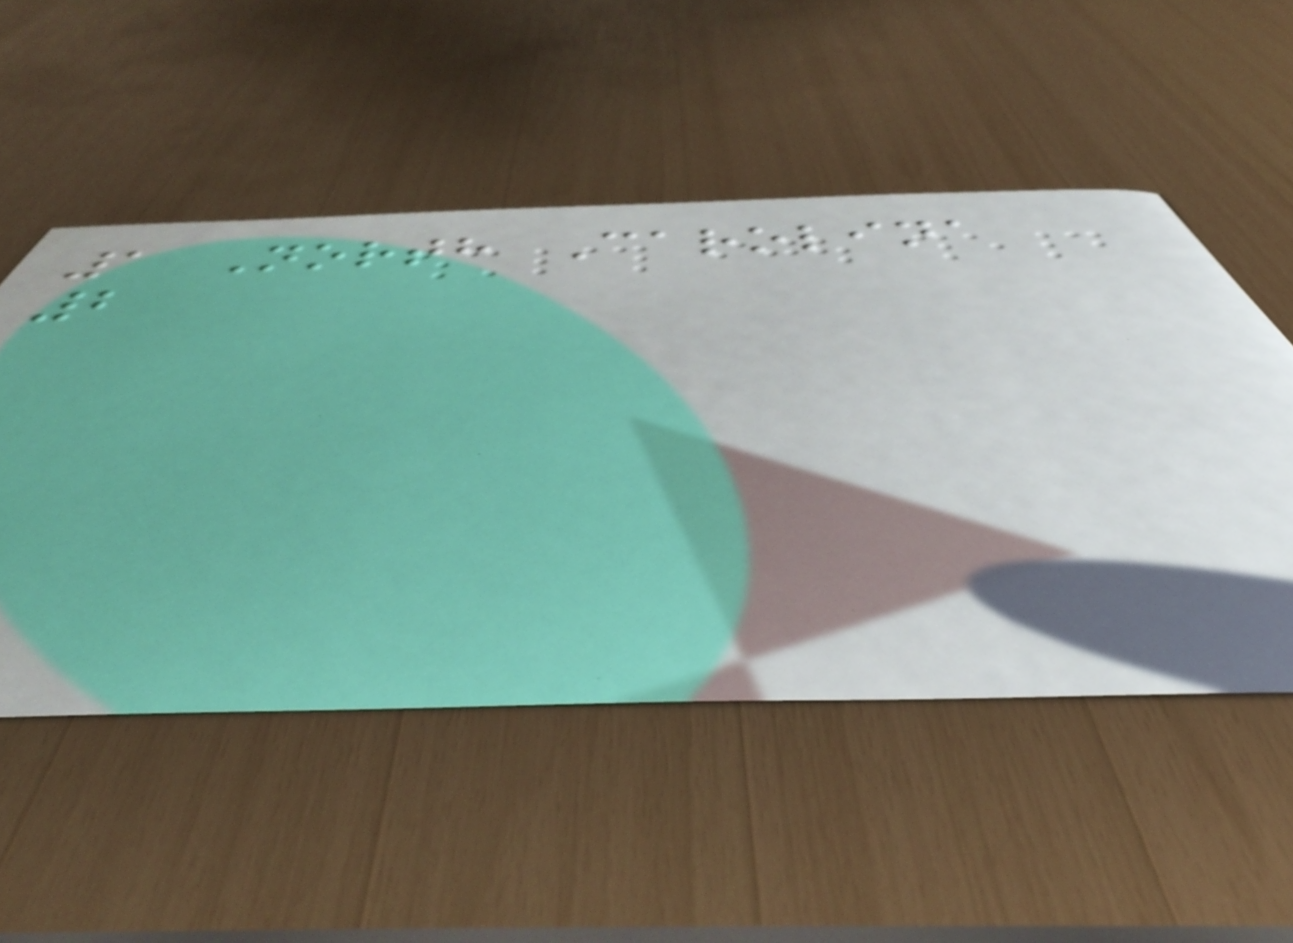1 North Carolina
2
